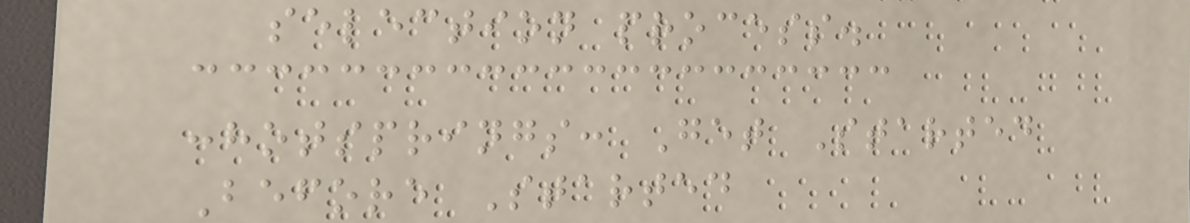selection process.
:hotsprings: Get Started
Before Started
